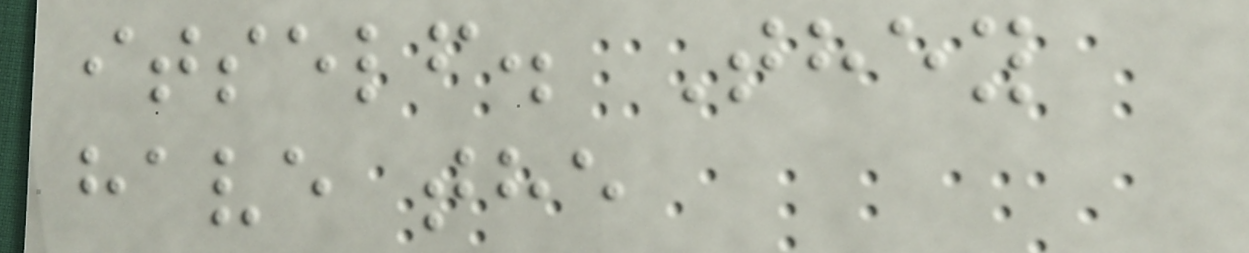itself. They
have the
